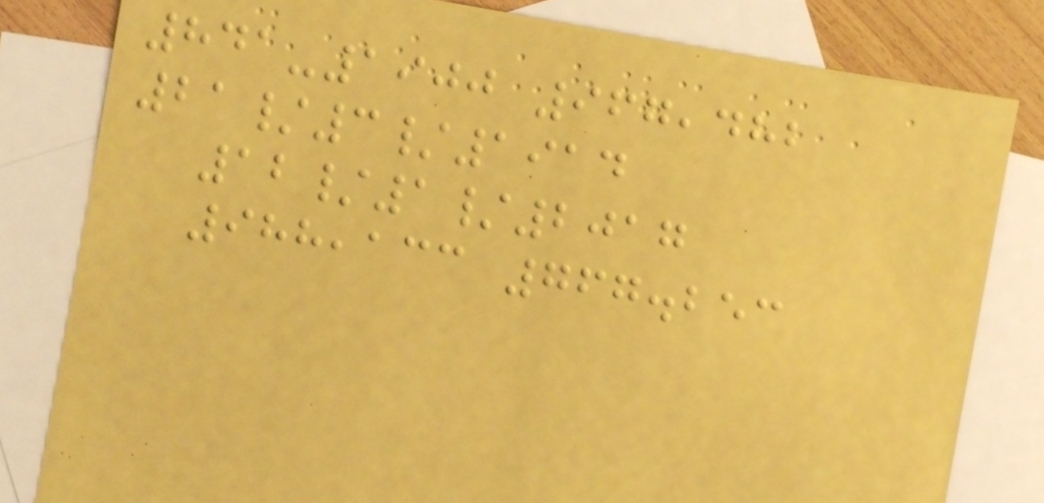841-1900 967,482
21/3/1914
12/1/2017
988,133 767.253
